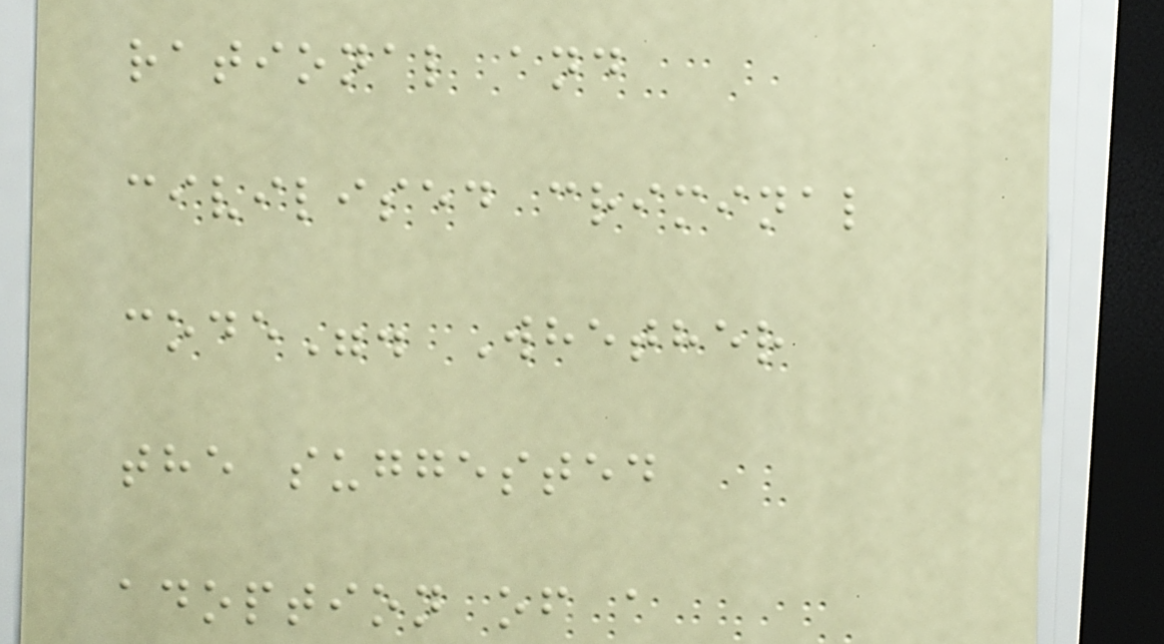rational and
civilised criminal
code". Whether
the suggested
adoption of a
